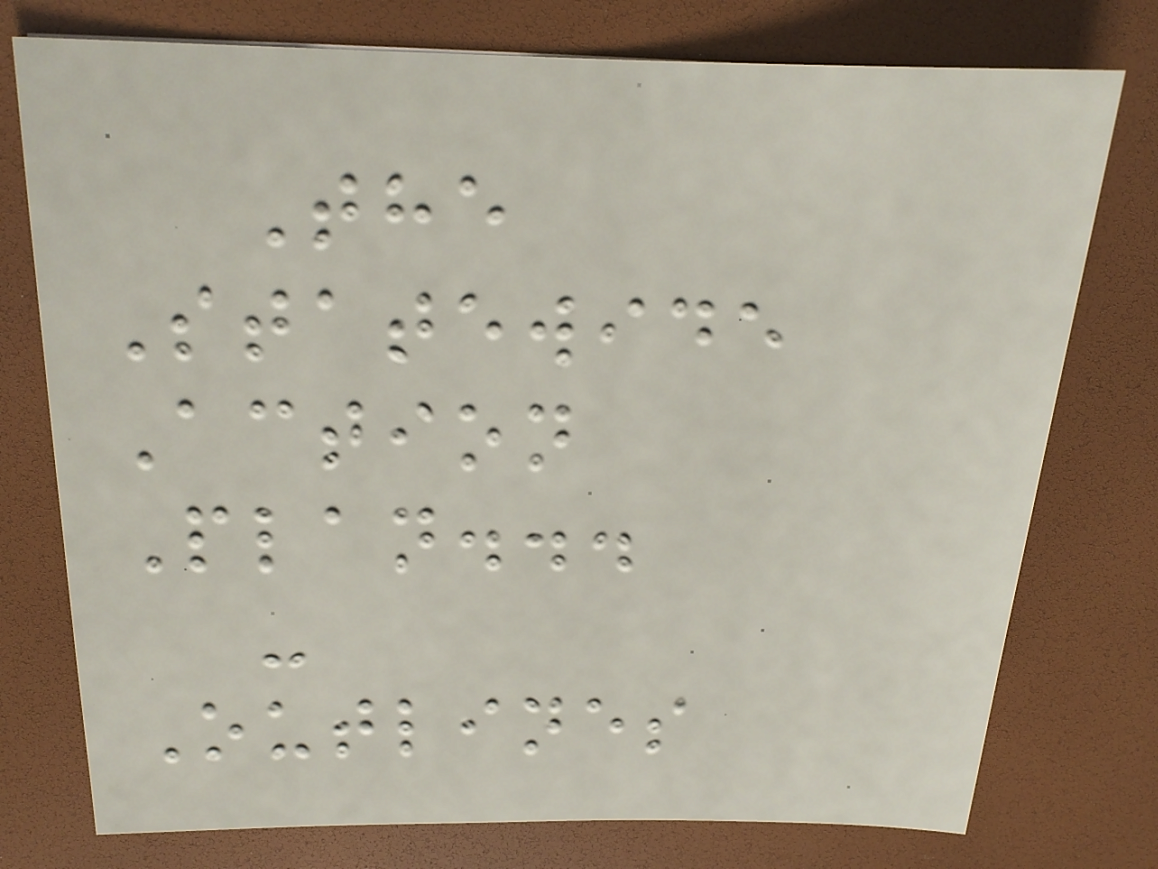The
Statewide
Action
Plan...
-
Outlines
